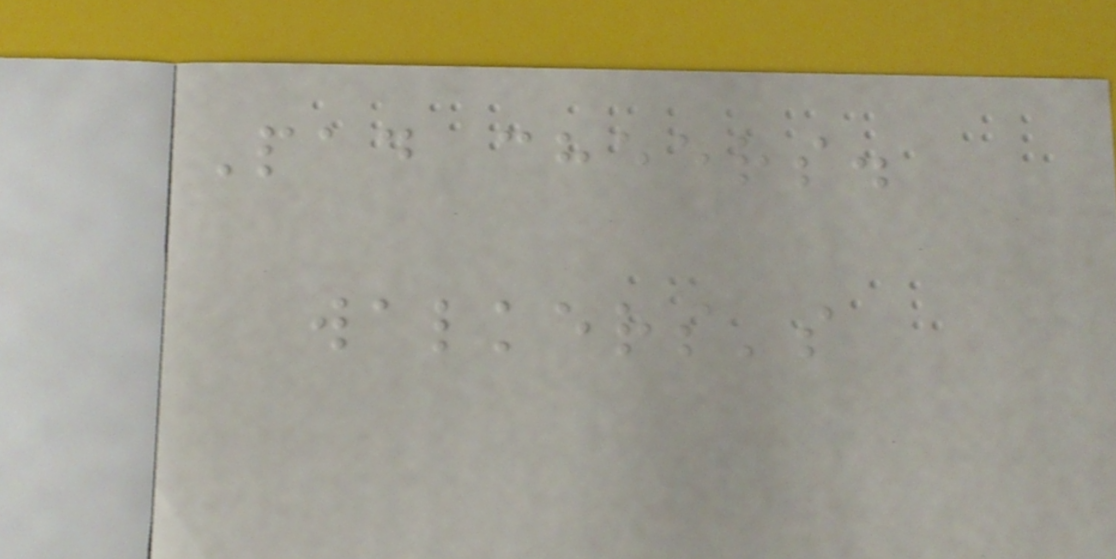Pad cheers.
walkers's
